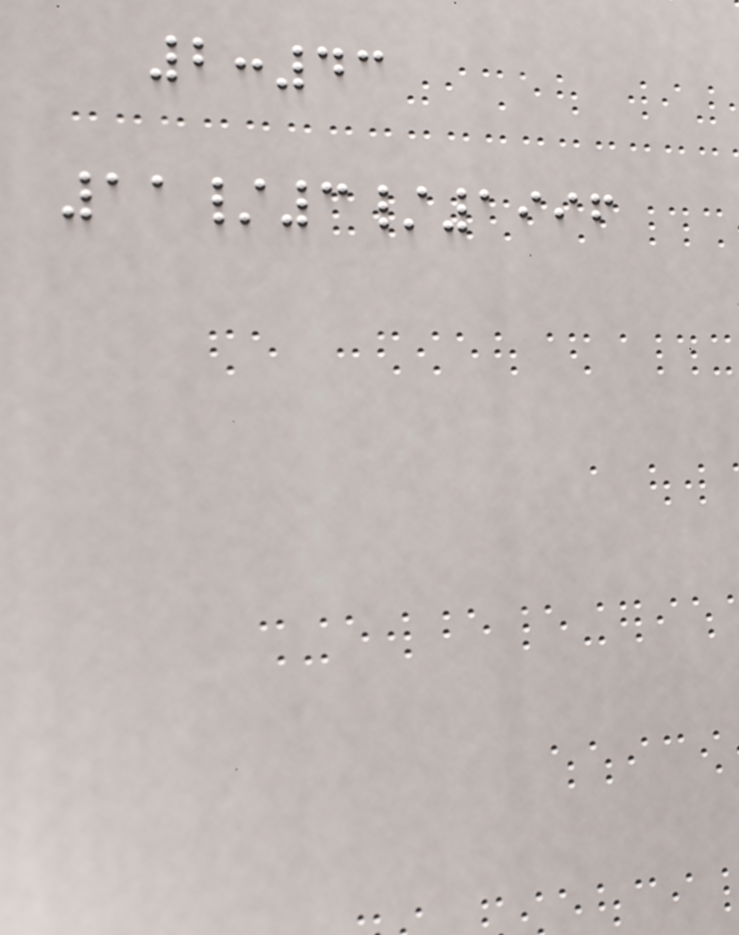2:43
11/3/1996
